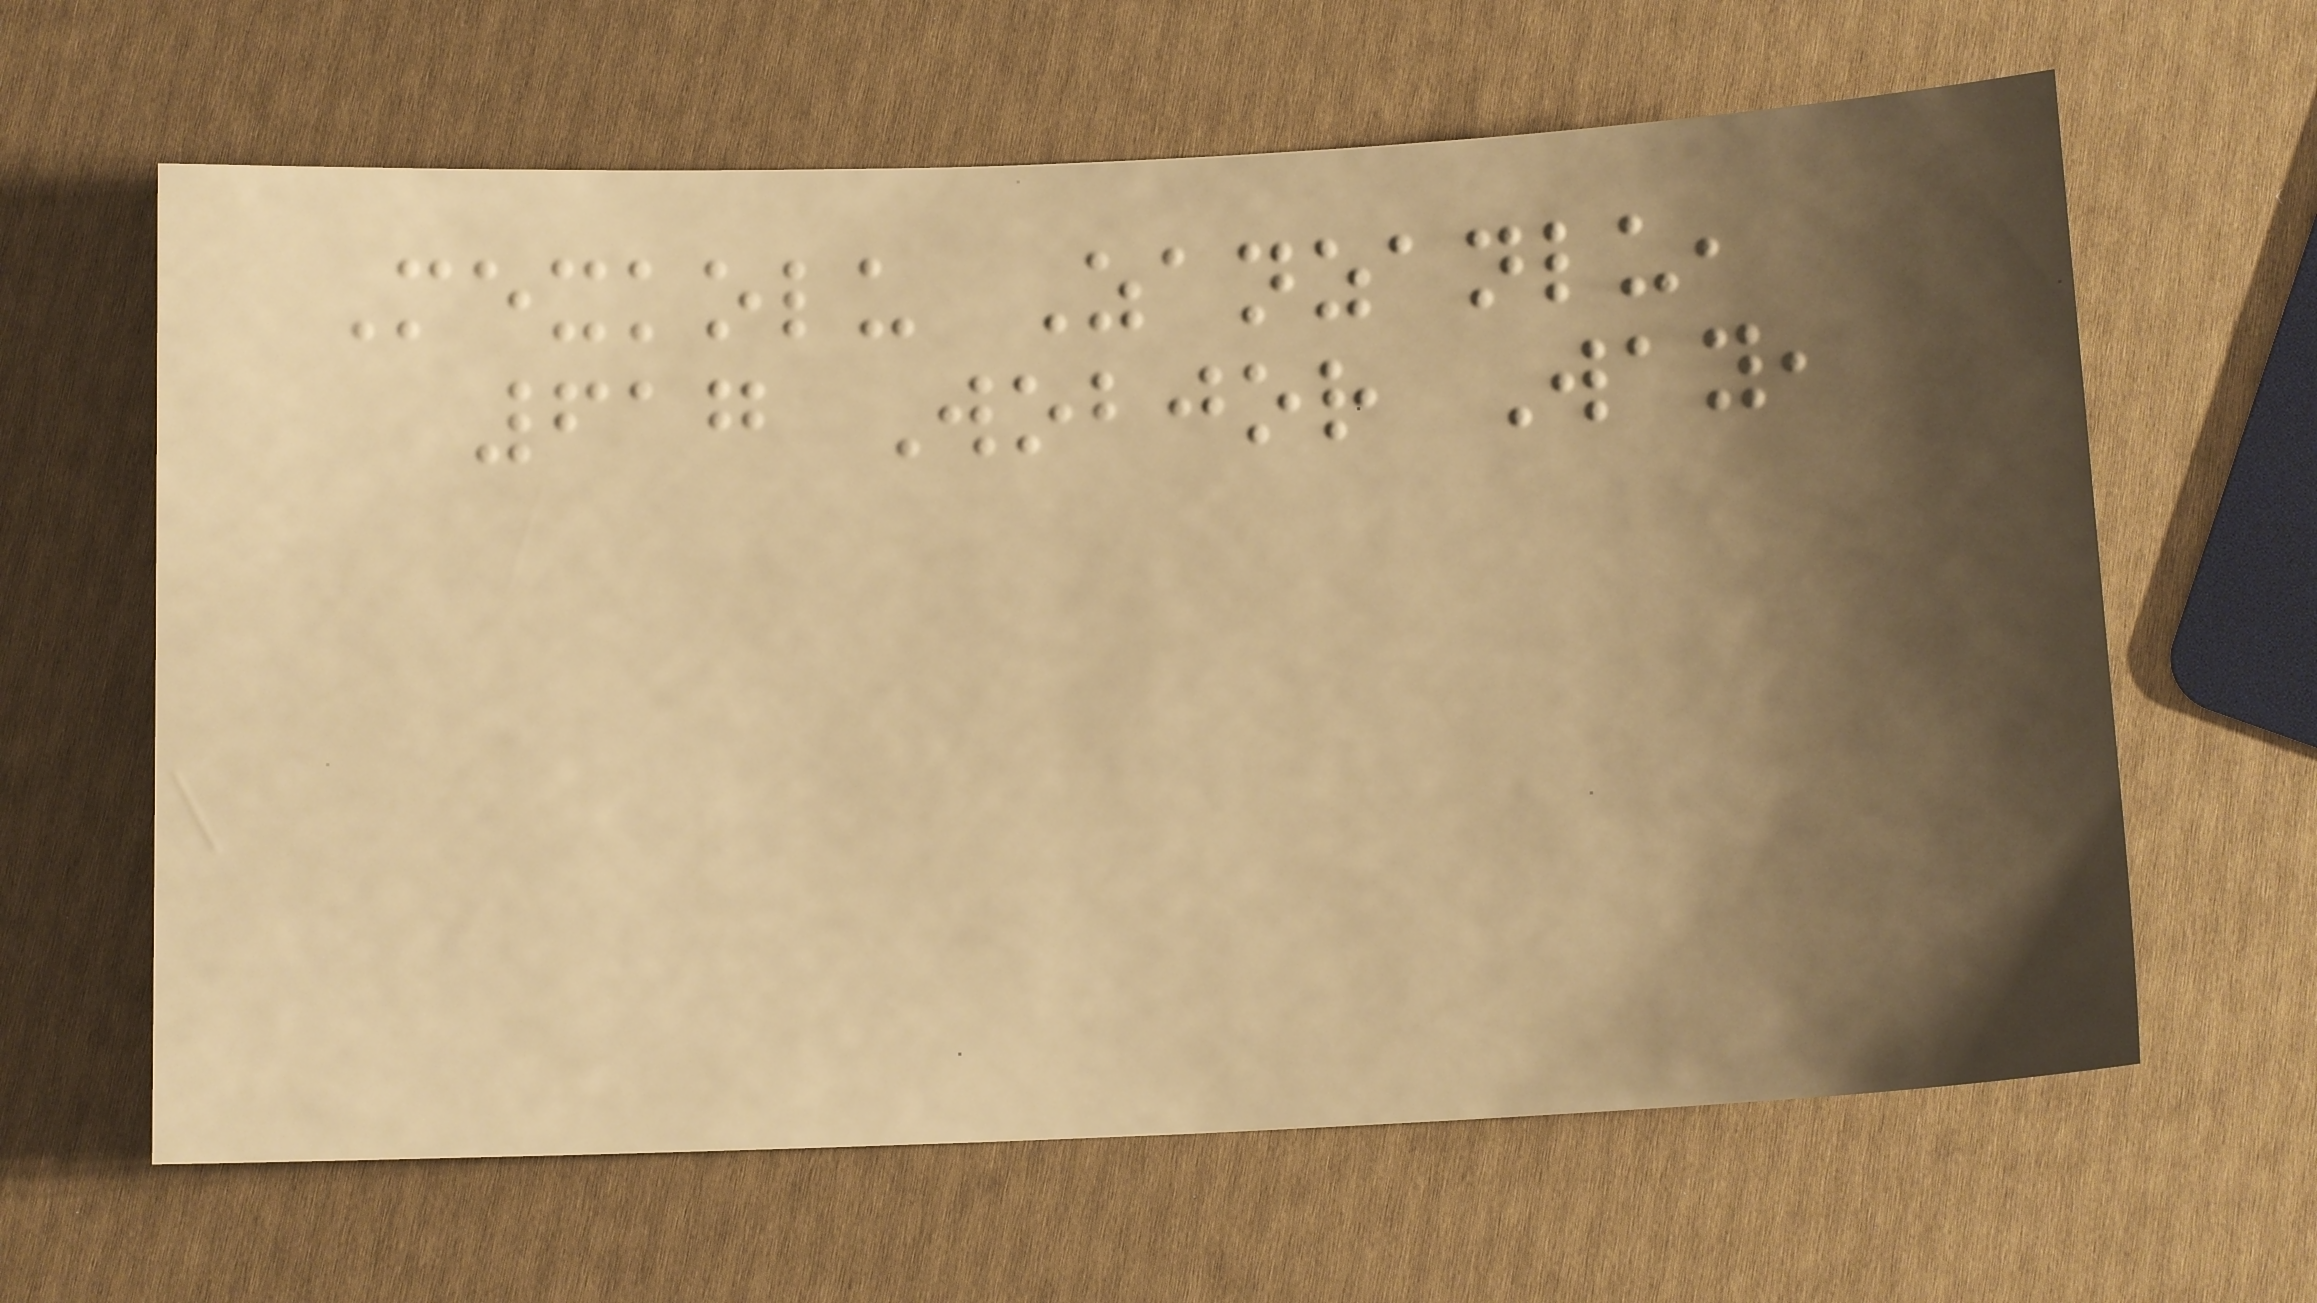Mexkolu Zanzanlu,
617 Wobjor Way,
